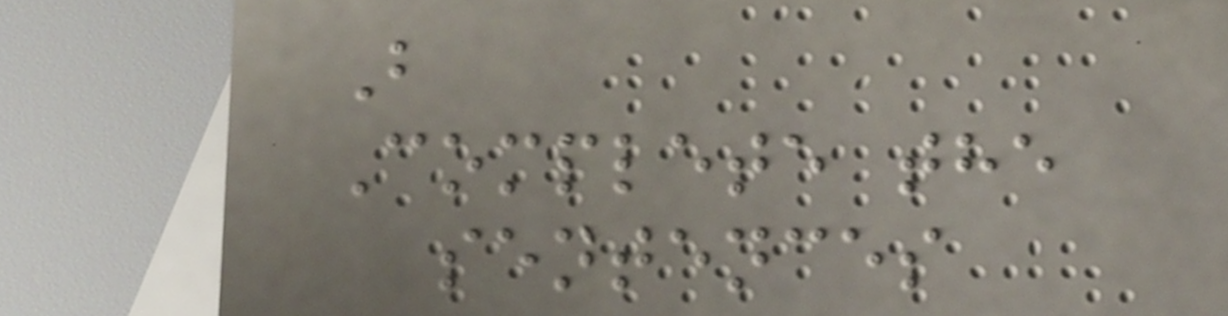B
Complete the
sentences
